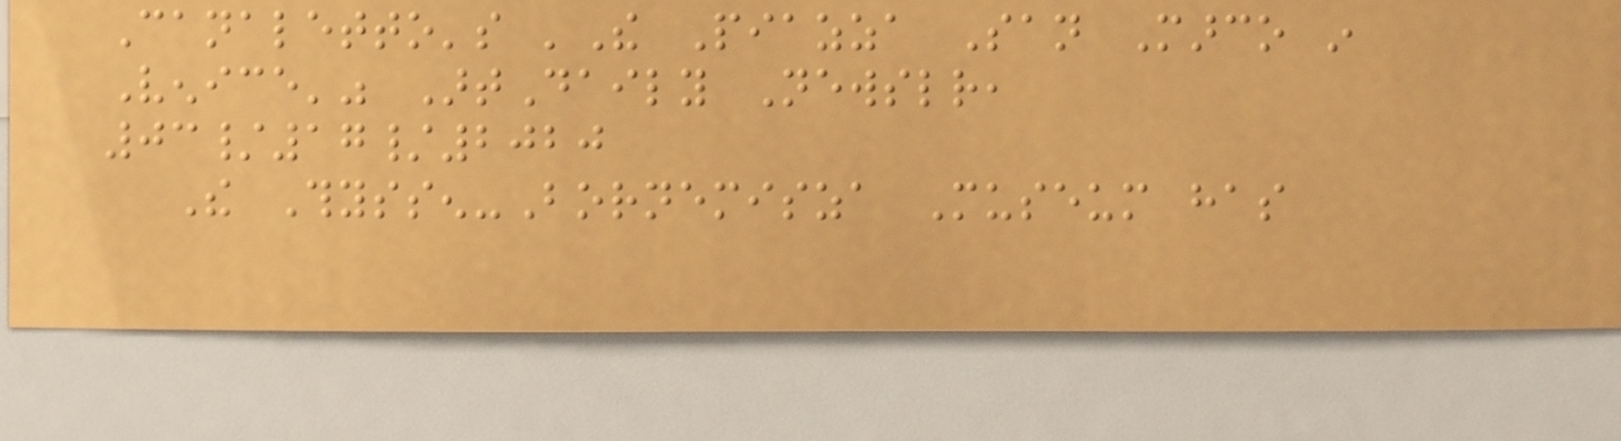Canaletto's 'The Piazza San Marco in
Venice'" ArtDaily Newsletter,
03/17/2020
The Thyssen-Bornemisza Museum has
